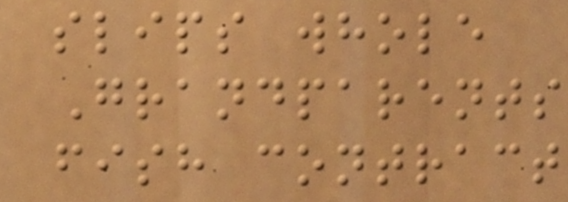slips whole
Grandparents
fish contract
